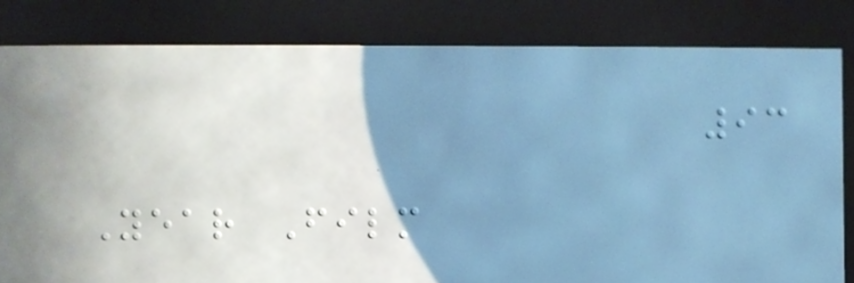93
Year Film
